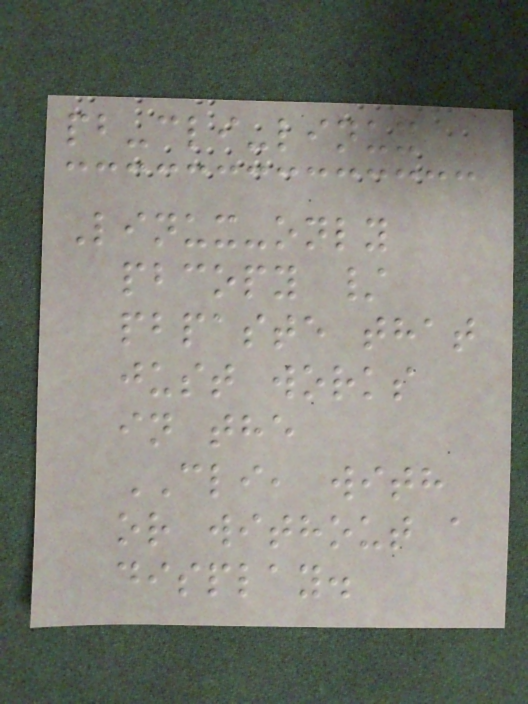pb-cli-linux
Linux-only
pbcopy /
pbpaste that
just works
in the
CLI, with
or without a
display.
